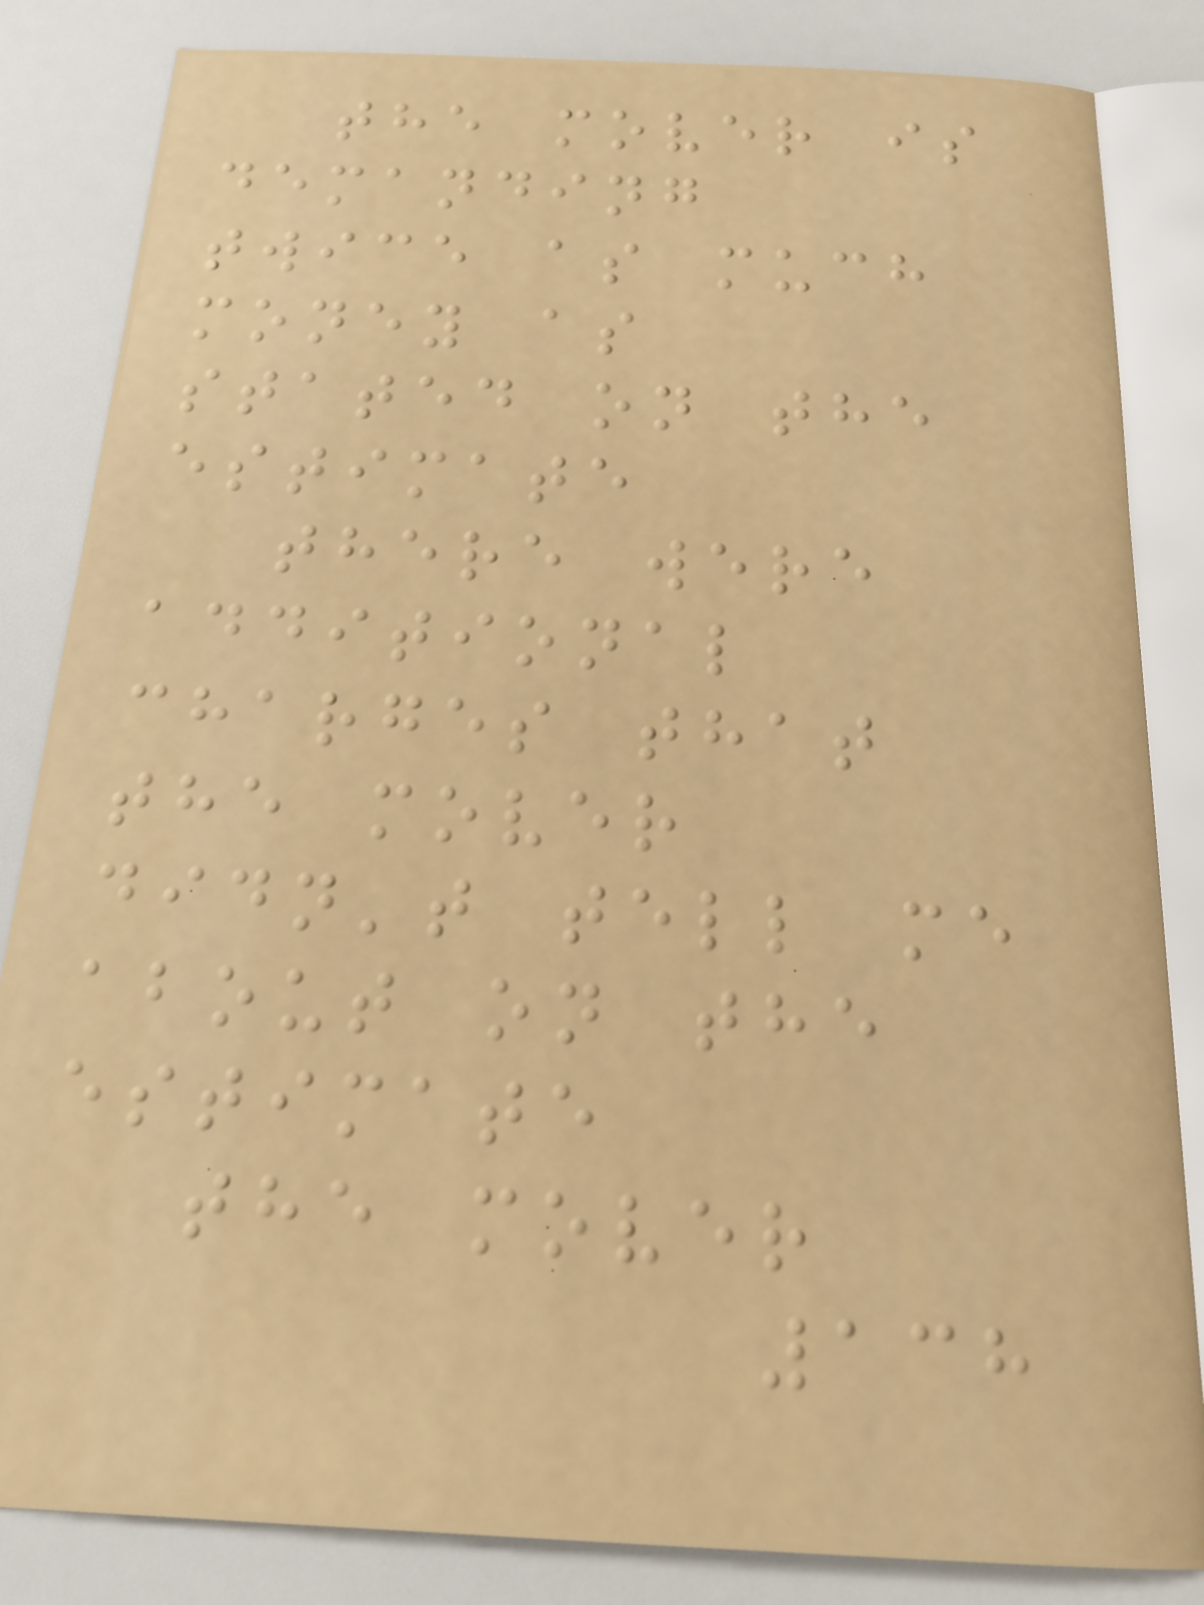the mover is
demanding
twice as much
money as
stated on the
estimate
there were
additional
charges that
the mover
didn't tell me
about on the
estimate
the mover
138
